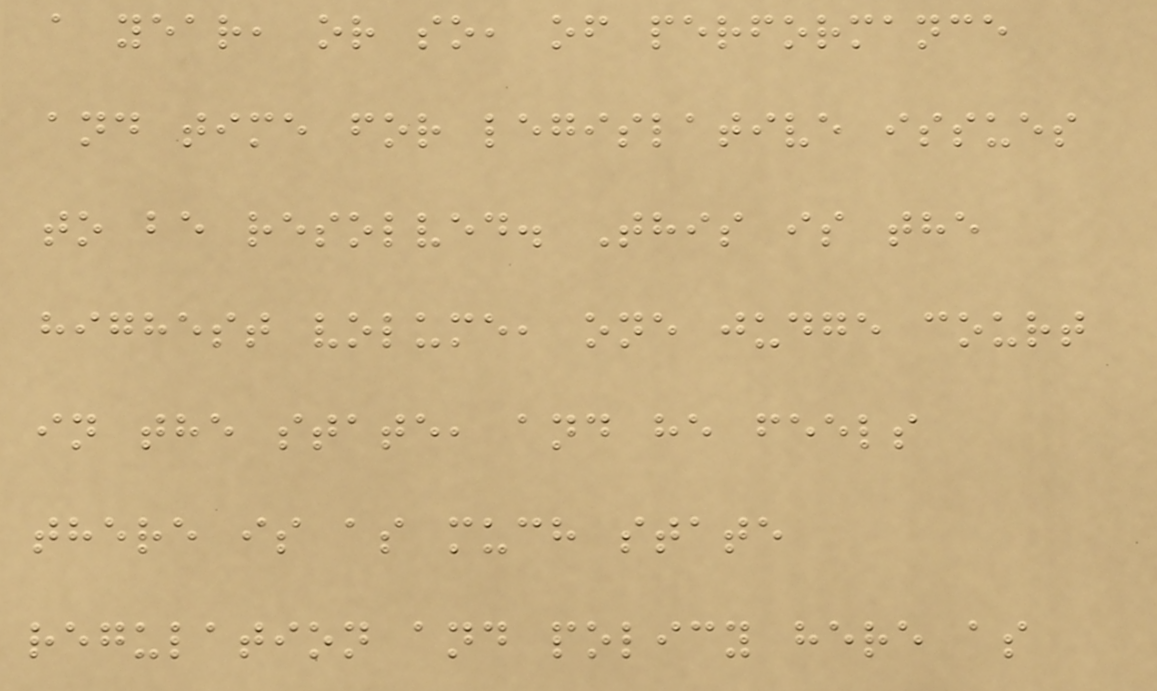a year, or so, of performance
and time for legislative issues
to be resolved. This is the
highest volume, one judge court
in the state, and he feels
there is as much state
regulation and policy here as
